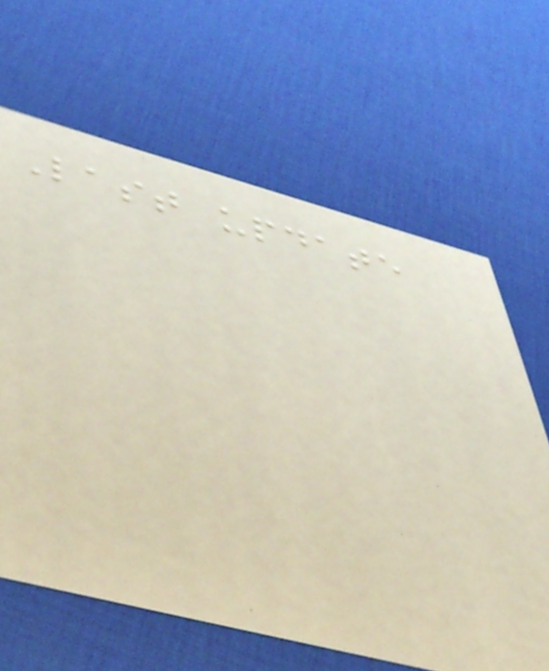Last update
